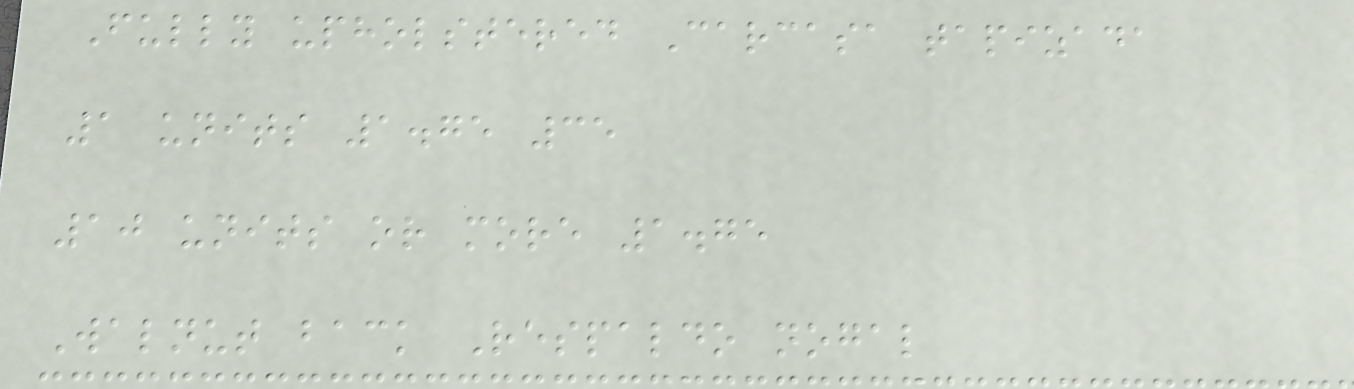Fully upholstered Carcasa tapizada
1 units 1.75 35
10 units or more 1.75
Walnut back Respaldo nogal
